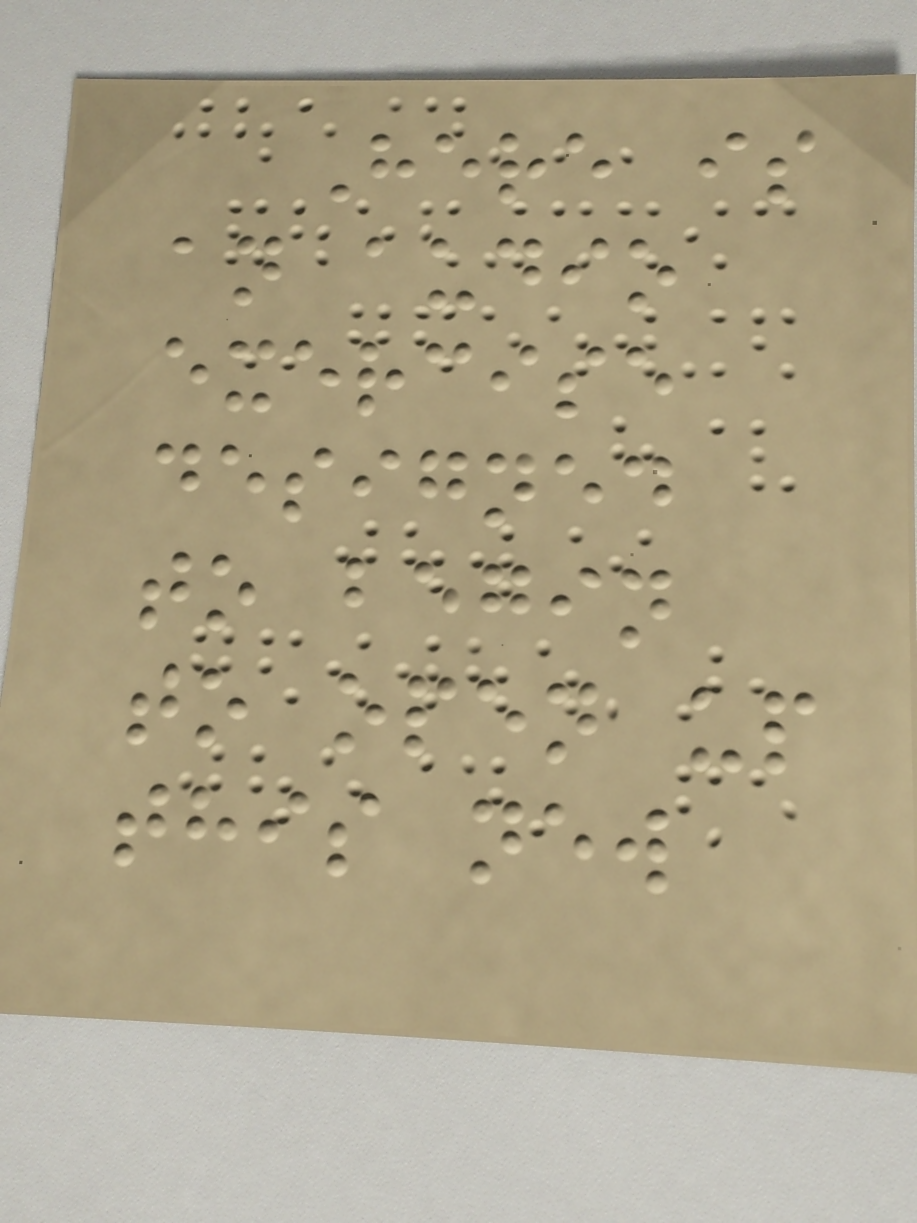Here is
an audio
exercise
designed
to begin
to open up
this new
